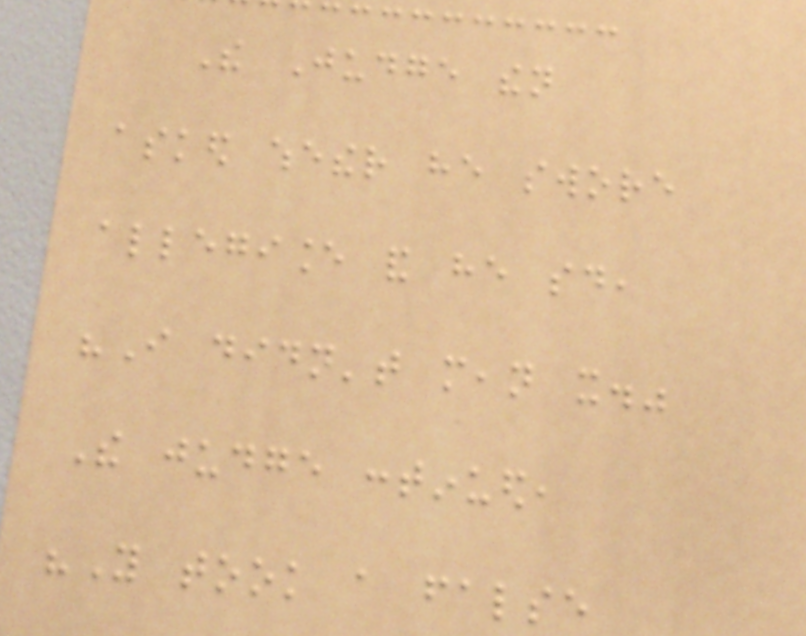The Judge then
asked whether he swore
allegiance and he said,
"I didn't mean it."
The judge continued,
"You took a false
